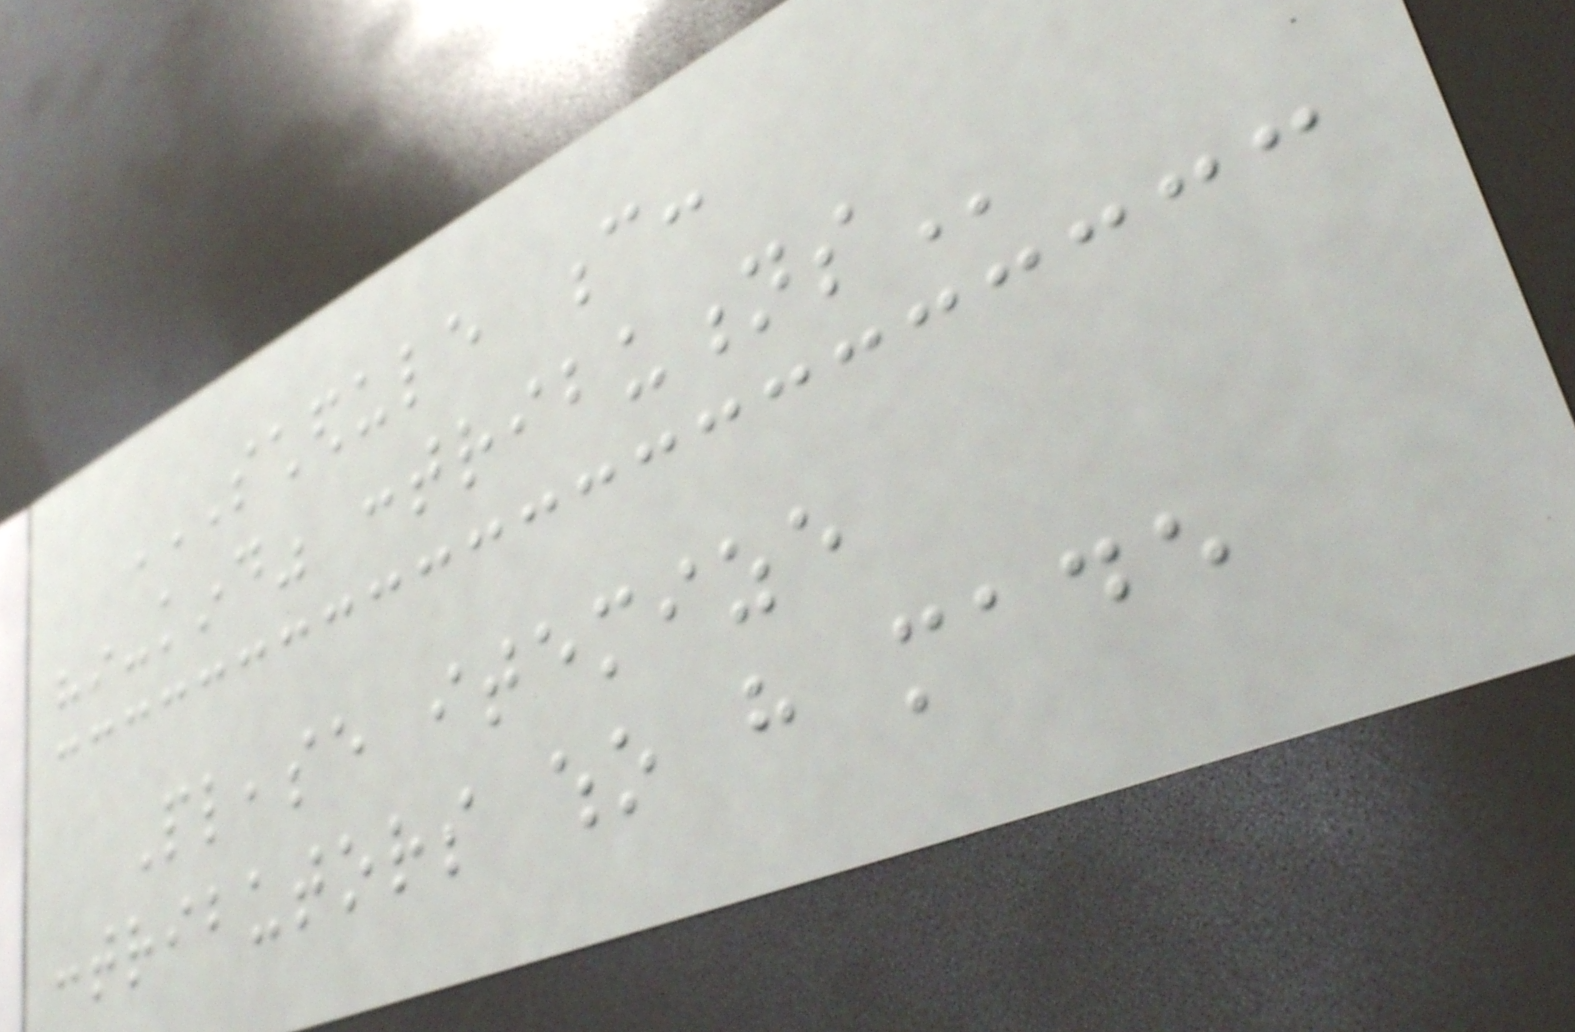SCHEDULE C:
"IN-KIND" CONTRIBUTIONS
Please itemize
contributors who have made
